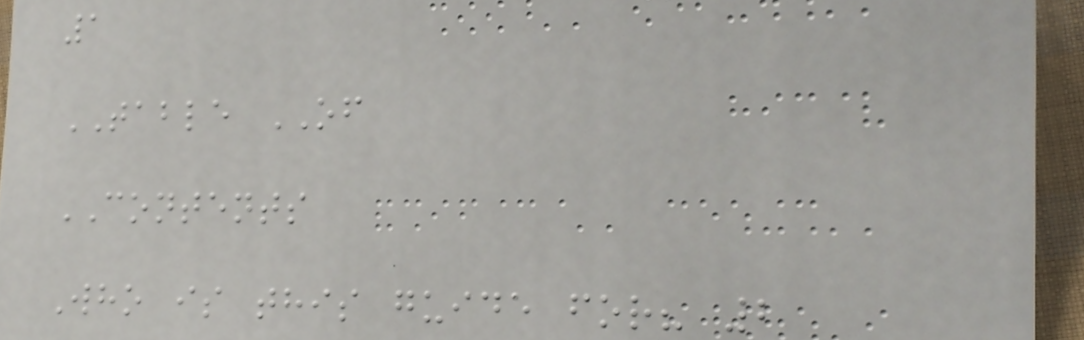1
TABLE OF
CONTENTS
Who is this guide for? 2
